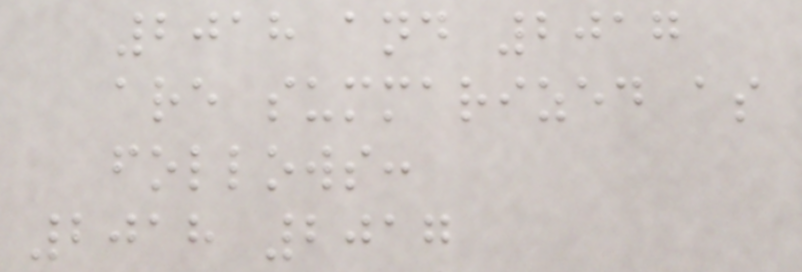2018 and 2017
are summarized as
follows:
2018 2017
